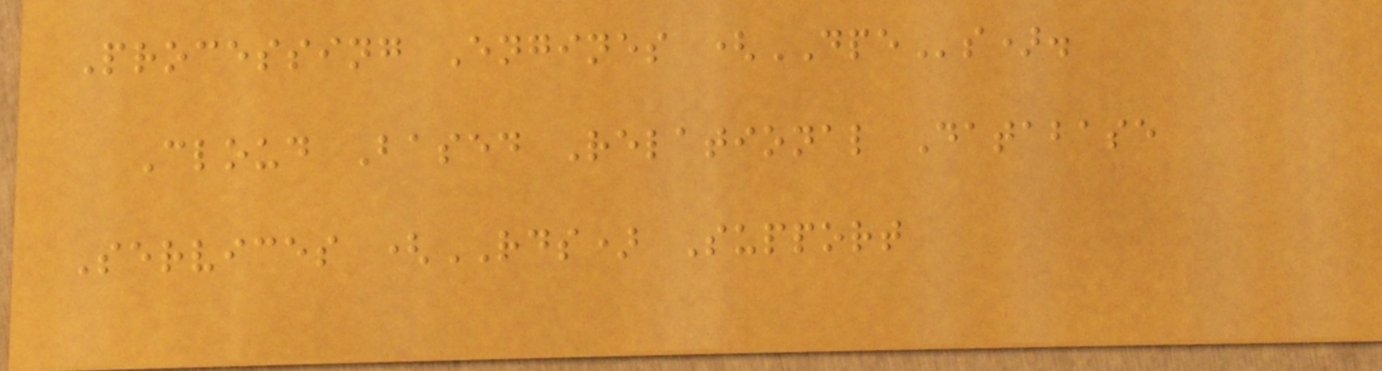Processing Engines (DPEs).
Cloud Based Relational Database
Services (RDS) Support
